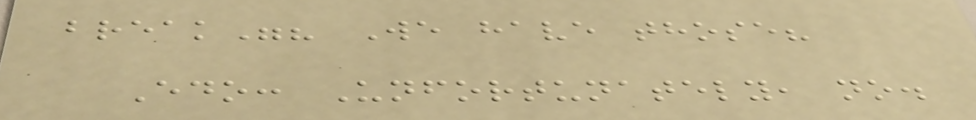break"? We have those?
Edo: Unfortunately, no.
